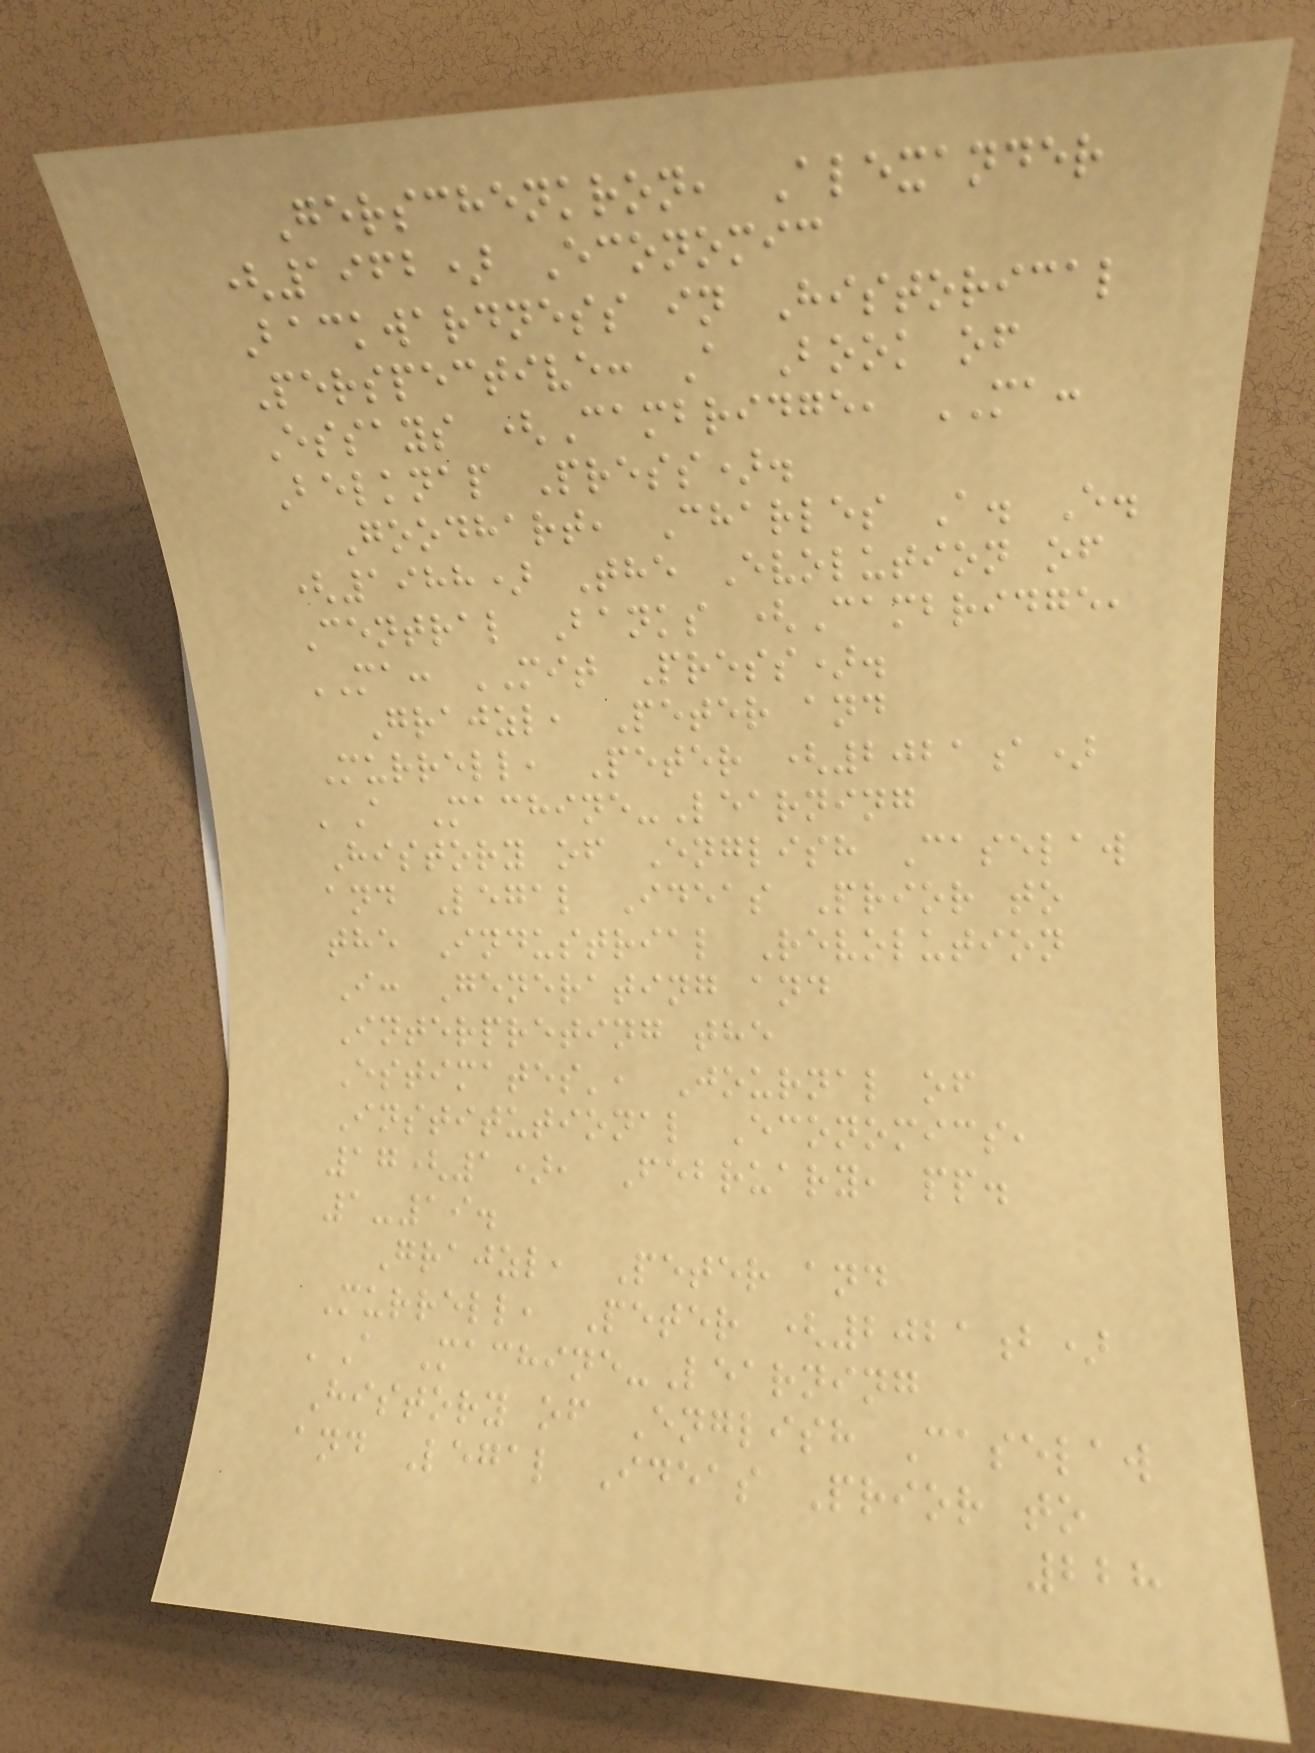Gerschenkron, Alexander
(1962) Economic
Backwardness in Historical
Perspective: A Book of
Essays (Cambridge, MA:
Belknap Press).
Goodhart, Charles A. E.
(1988) The Evolution of
Central Banks (Cambridge,
MA: MIT Press).
Grajzl, Peter and
Murrell, Peter (2021a)
'A Machine-Learning
History of English Caselaw
and Legal Ideas Prior to
the Industrial Revolution
I: Generating and
Interpreting the
Estimates', Journal of
Institutional Economics,
17(1), February, pp.
1-19.
Grajzl, Peter and
Murrell, Peter (2021b)
'A Machine-Learning
History of English Caselaw
and Legal Ideas Prior to
228
